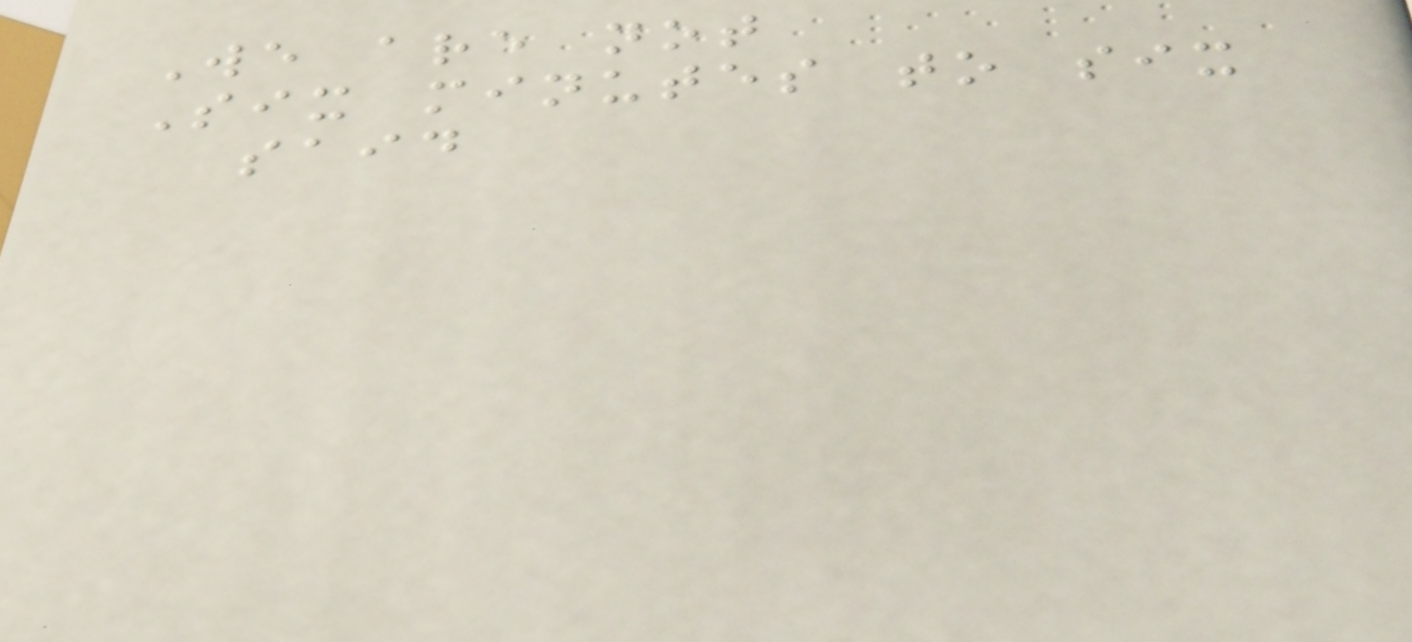We are not
Six minutes to six
said
